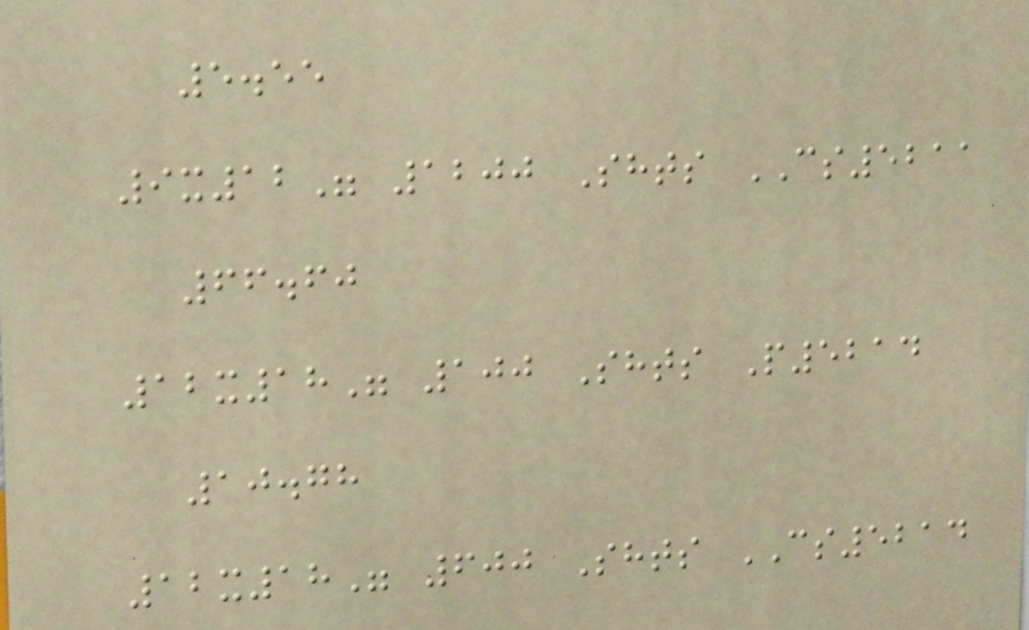5.55
9x12" 1200 Shts CS5211
66.60
12x18" 100 Shts P5214
10.78
12x18" 600 Shts CS5214
